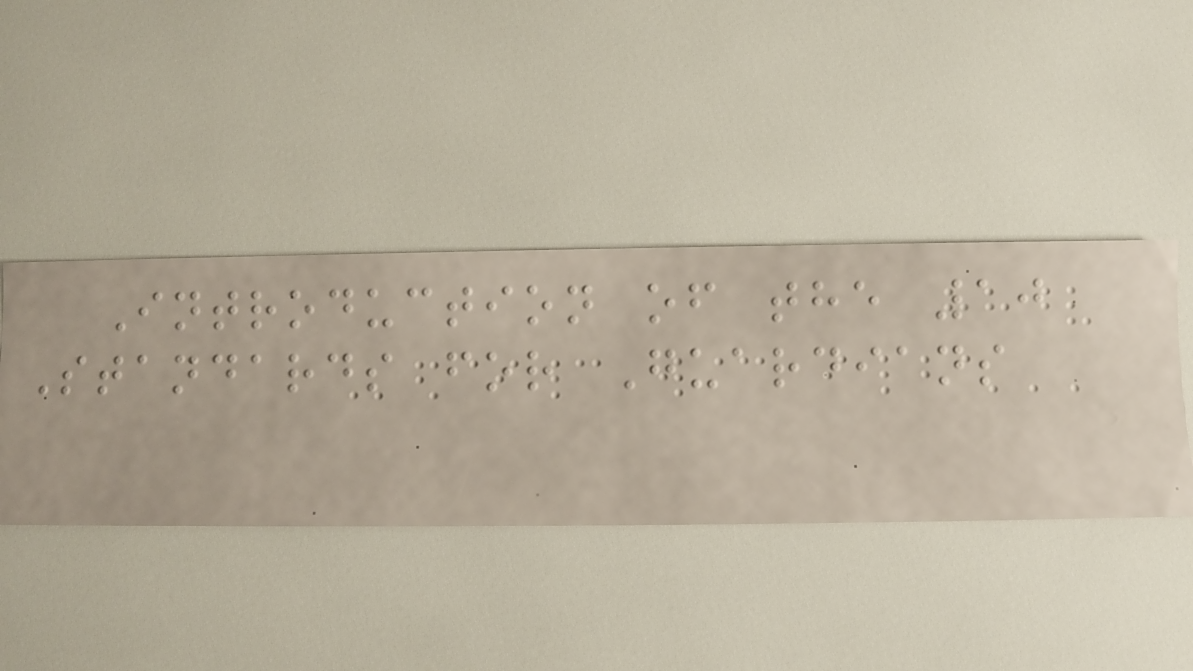Introduction of the 10
Standards for Guardians
